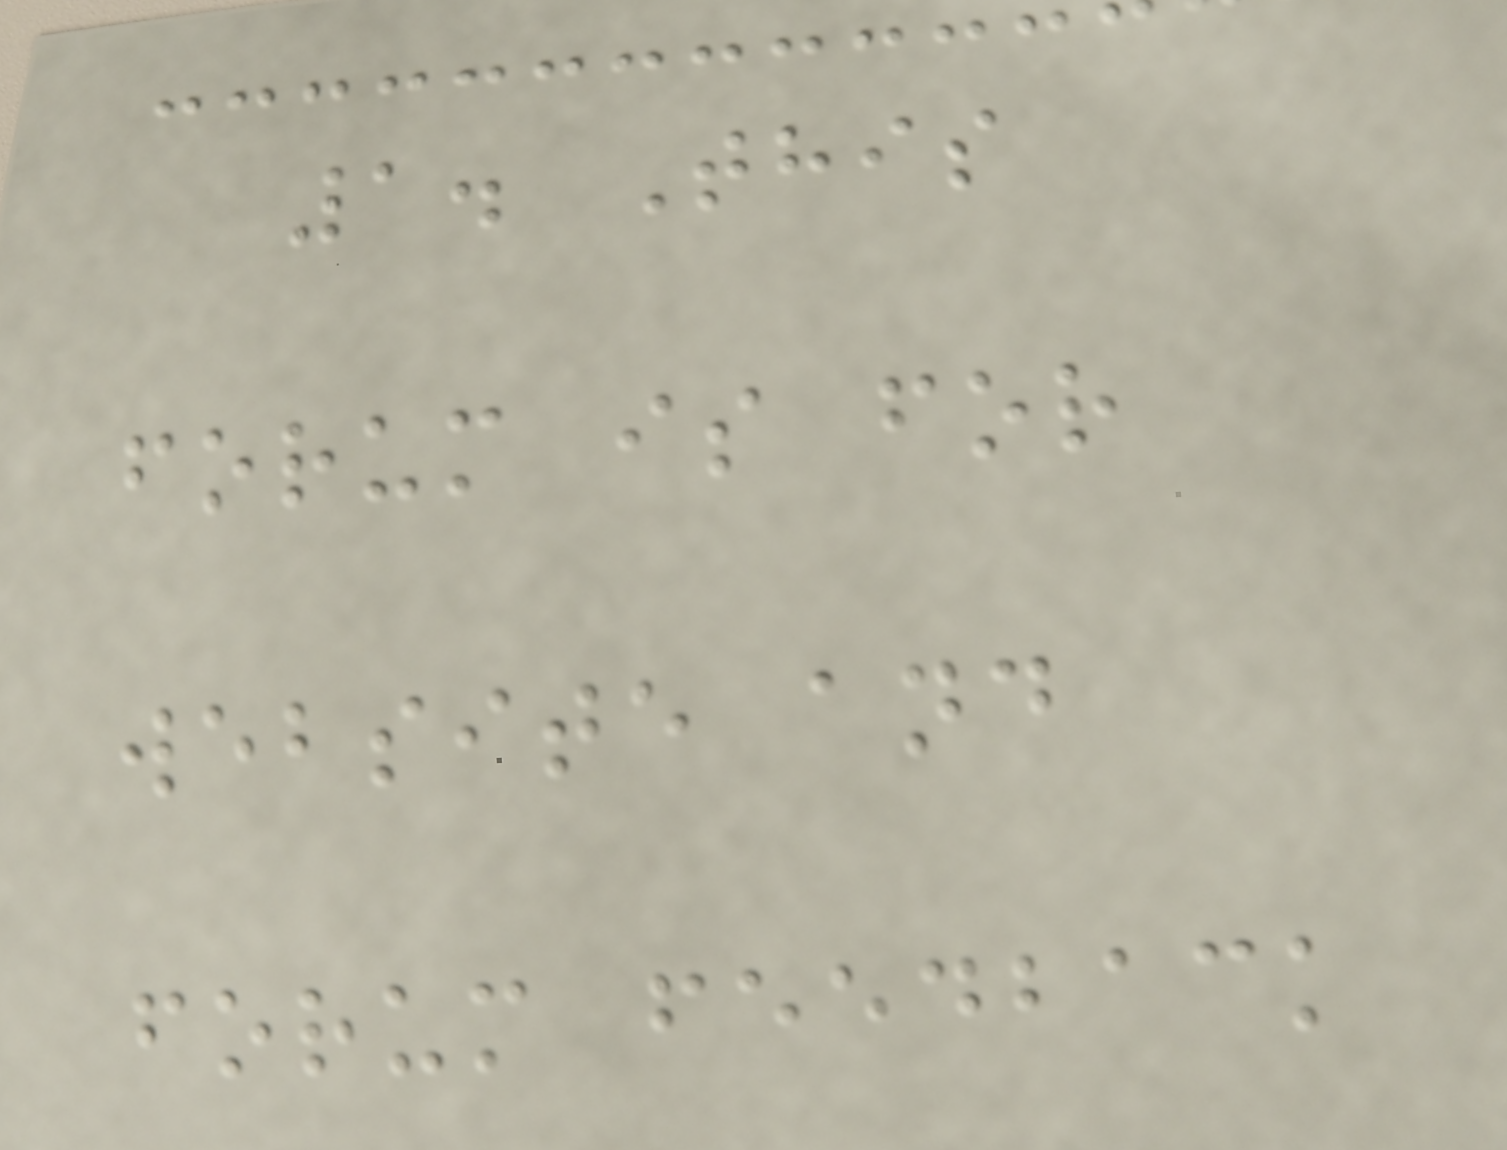1. This
forum is for
website and
forum feedback
